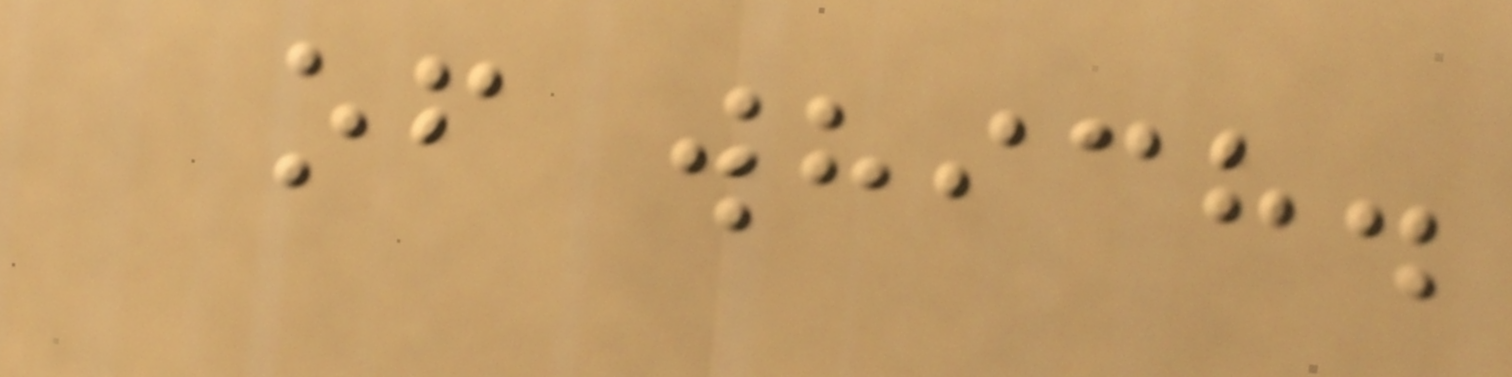of which.
